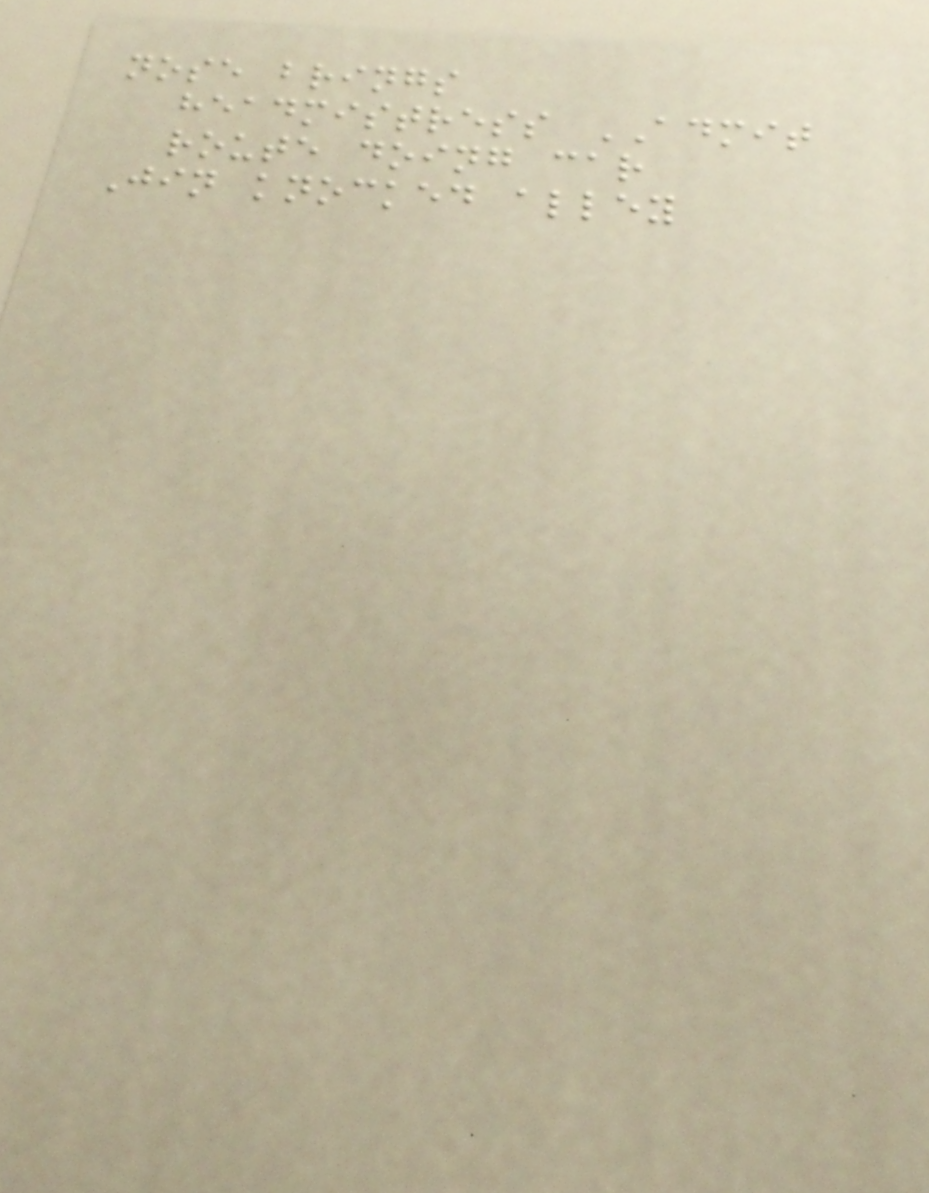nose brings
headmistress ADMIT
route doing car
Jin knocked alley
